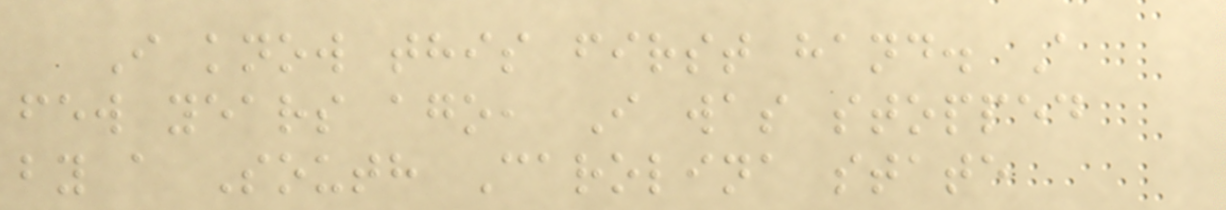I know this first hand. A
few years ago, I was stopped
by a South Carolina state
